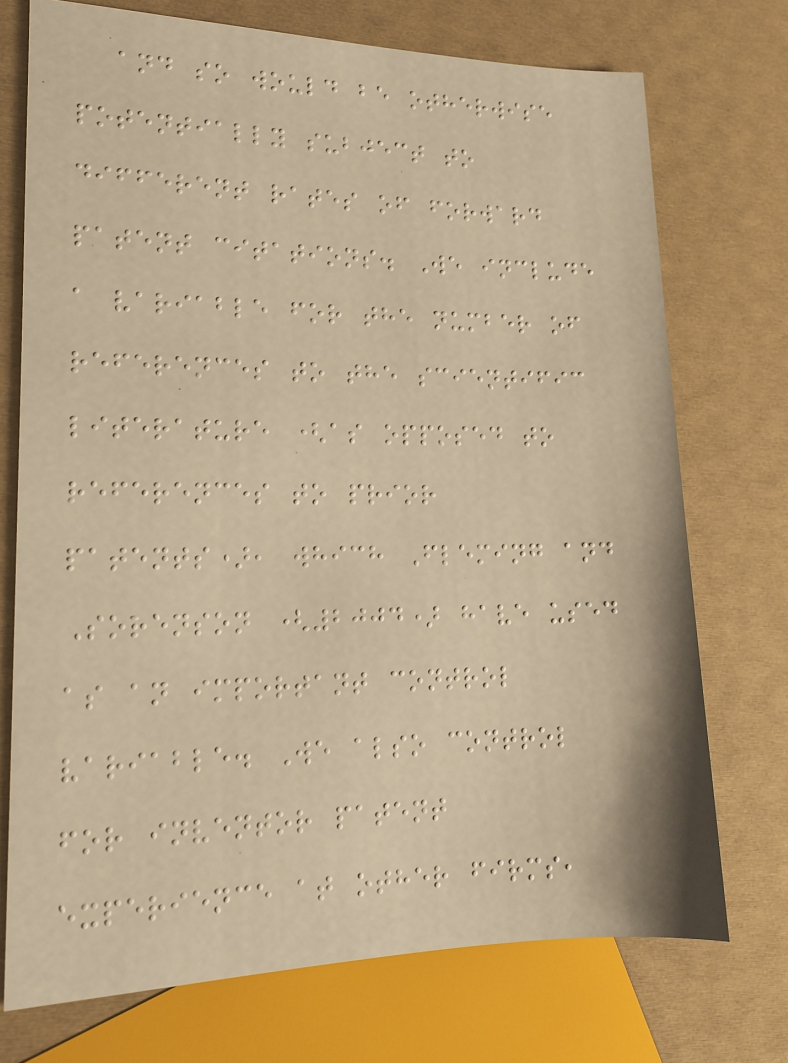and so would be otherwise
potentially subject to
different rates of forward
patent citations. We include
a variable for the number of
references to the scientific
literature (as opposed to
references to prior
patents), which Fleming and
Sorenson (2004) have used
as an important control
variable. We also control
for inventor patent
experience at other firms,
